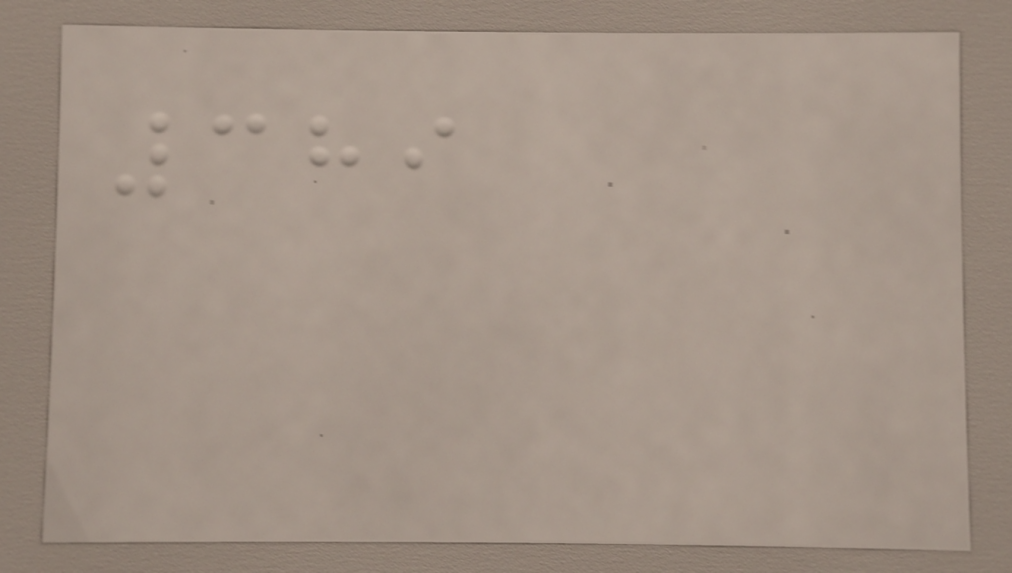389
